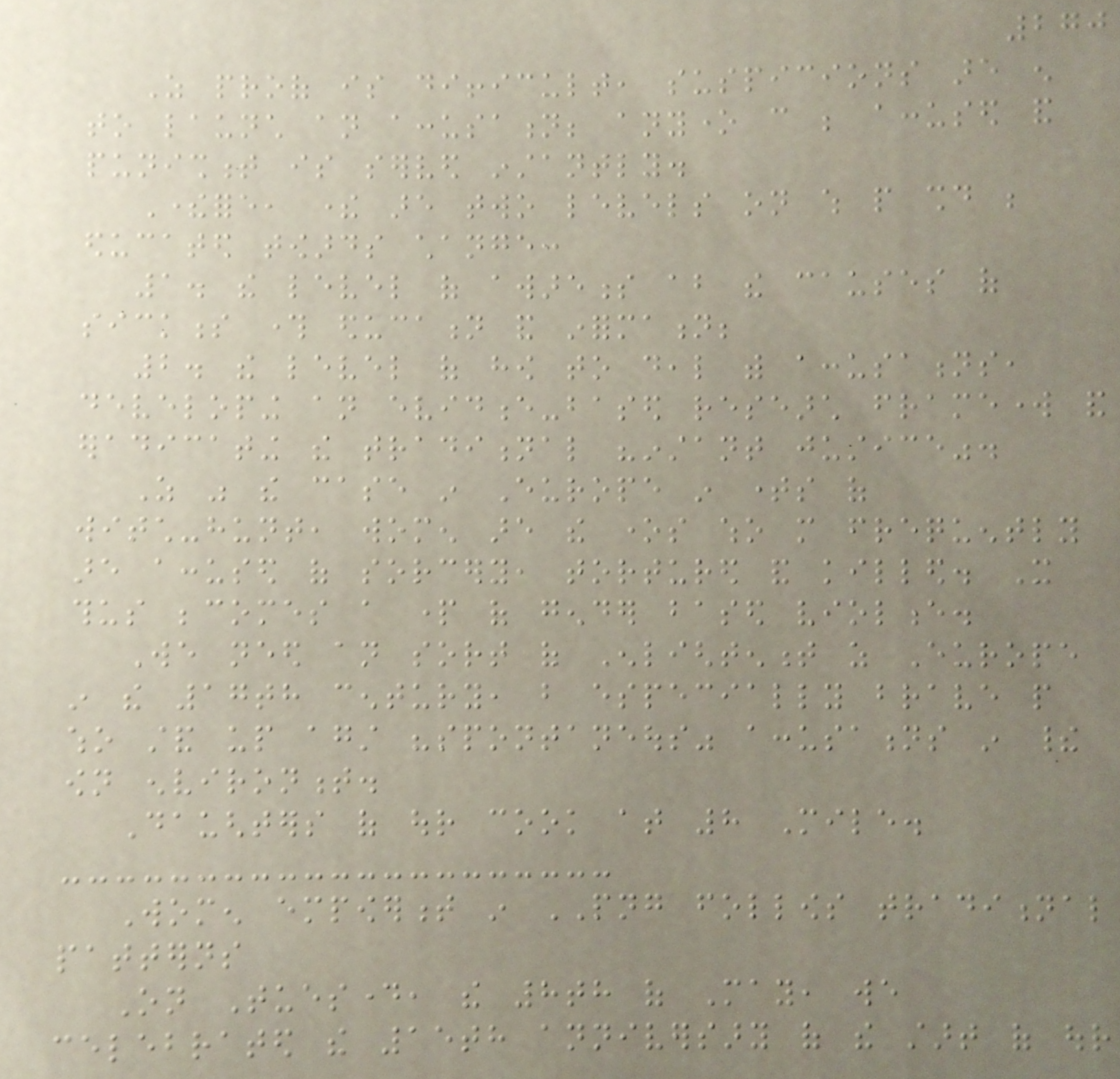270
As proof is difficult, suspicions are enough
to launch an accusation; anyone can be accused and
punishment is served instantly.
Therefore, there are two levels on which people should be
educated towards change:
1. the level of awareness about the causes of
sickness through education and information;
2. the level of how to deal with accusations,
developing an evidence-based research framework and
eradicating the traditional "instant justice".
As was the case in Europe in times of
witch-hunt, women are the ones who more frequently
are accused of sorcery, tortured and killed. It
thus becomes a part of gender based violence.
We need an sort of Enlightenment as Europe
in the 17th century, but especially brave people
who stand up against "spontaneous" accusations in their
own environment.
Daughters of our cook at 8 Mile.
Women empowerment in PNG follows traditional
patterns
On Tuesday, the 8th of May, we
celebrated the 15th anniversary of the start of our
